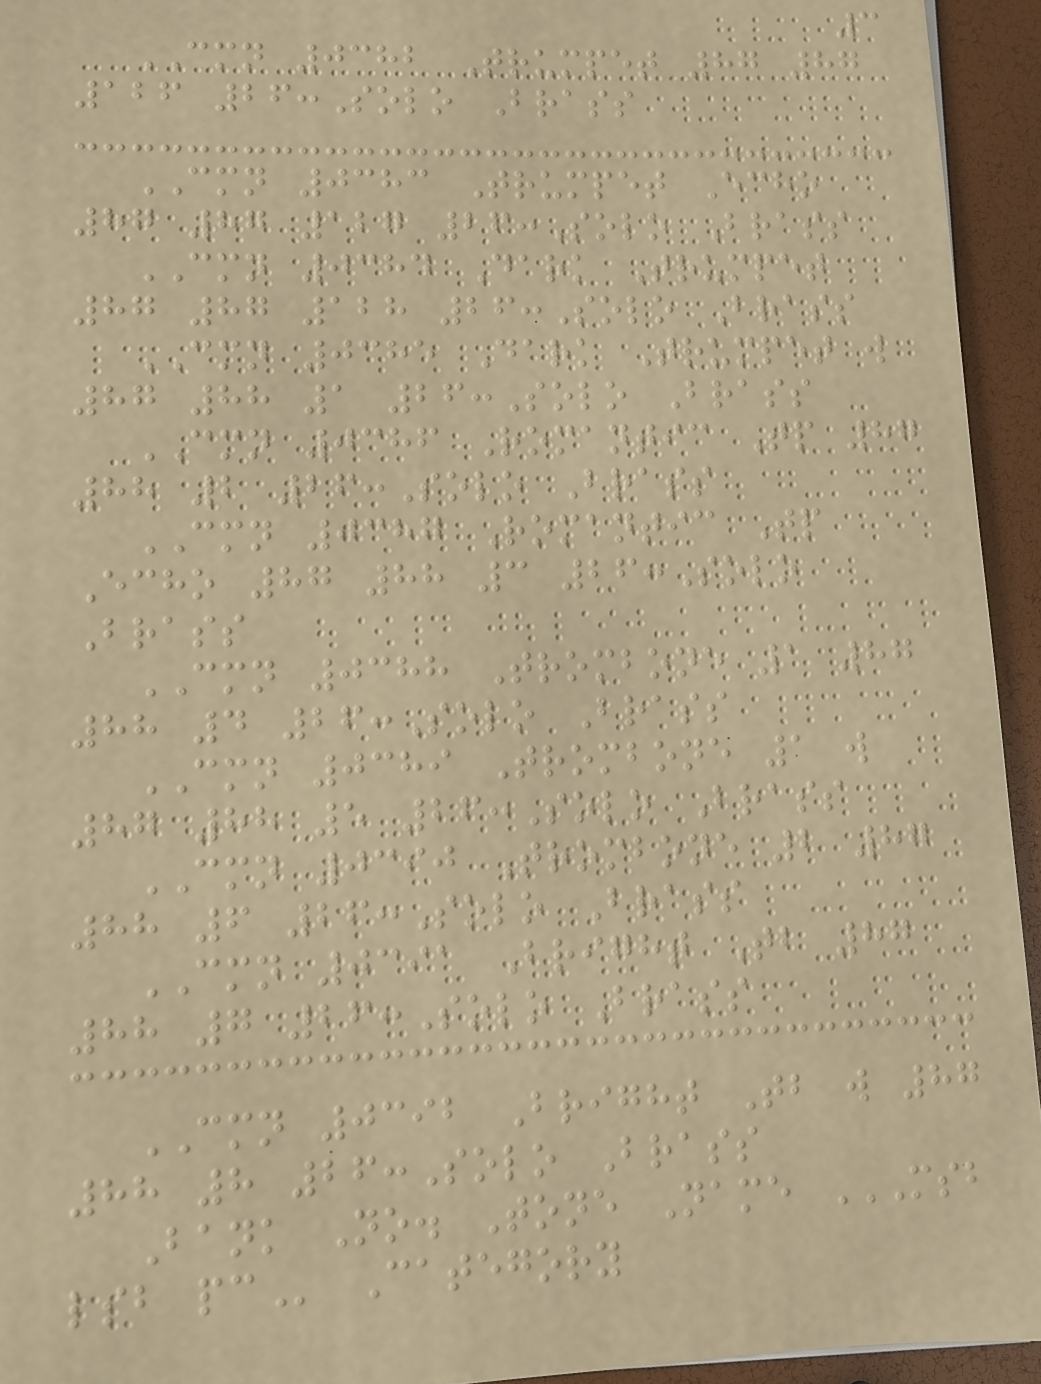3
CMN 0382 Trumpet 87 87
126 26:Solo Brass
CMN 0383 Trumpet Echo
87 87 127 26:Solo Brass
CMN 0384 Dark Trumpet
87 87 128 26:Solo Brass
CMN 0385 Dark Trumpet w
87 88 1 26:Solo Brass
CMN 0386 Romantic Tp 87
88 2 26:Solo Brass
CMN 0387 Romantic Tp
Echo 87 88 3 26:Solo
Brass
CMN 0388 Trombone 1 87
88 4 26:Solo Brass
CMN 0389 Trombone 1 w
87 88 5 26:Solo Brass
CMN 0390 Trombone 2 87
88 6 26:Solo Brass
CMN 0391 Bright Tb 87
88 7 26:Solo Brass
CMN 0392 Bright Tb w 87
88 8 26:Solo Brass
Bank No. Tone Name MSB
LSB PC Category
